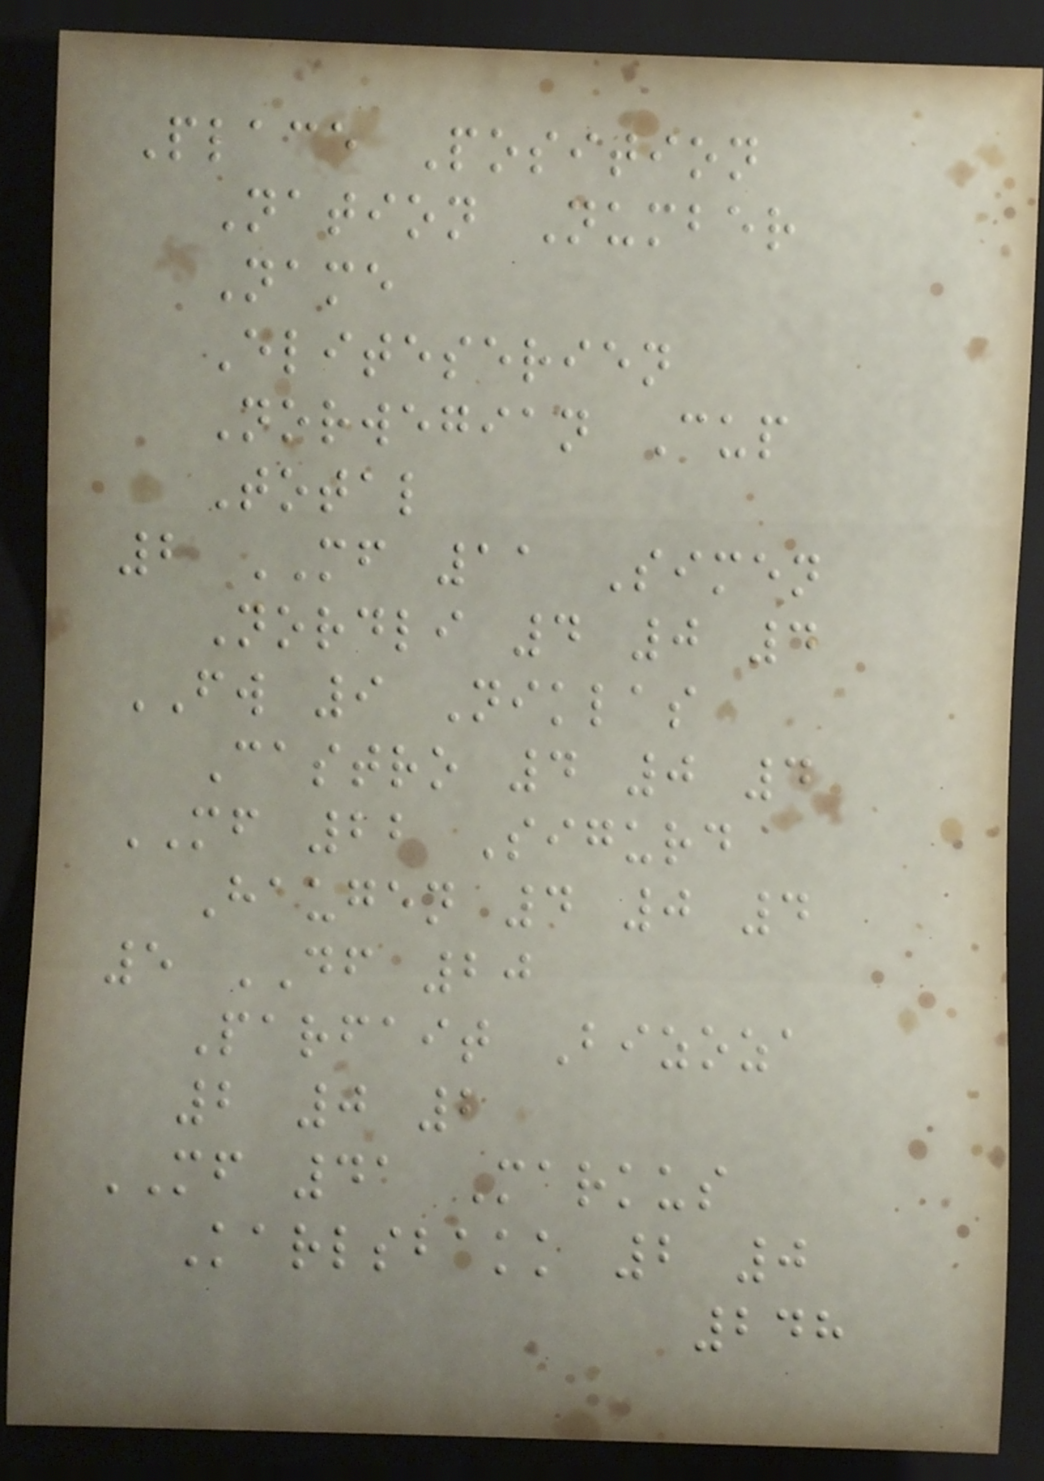Place Position
Nation Number
Name
Eliteserien
Norwegian Cup
Total
2 MF 11 Simen
Nordli 4 0 4
FW 9 Niklas
Castro 4 0 4
MF 22 Sigurd
Haugen 4 0 4
5 DF 20
Parfait Bizoza
2 0 2
MF 41 Markus
Karlsbakk 2 0
248
